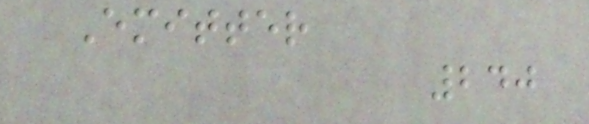Emitter
240
